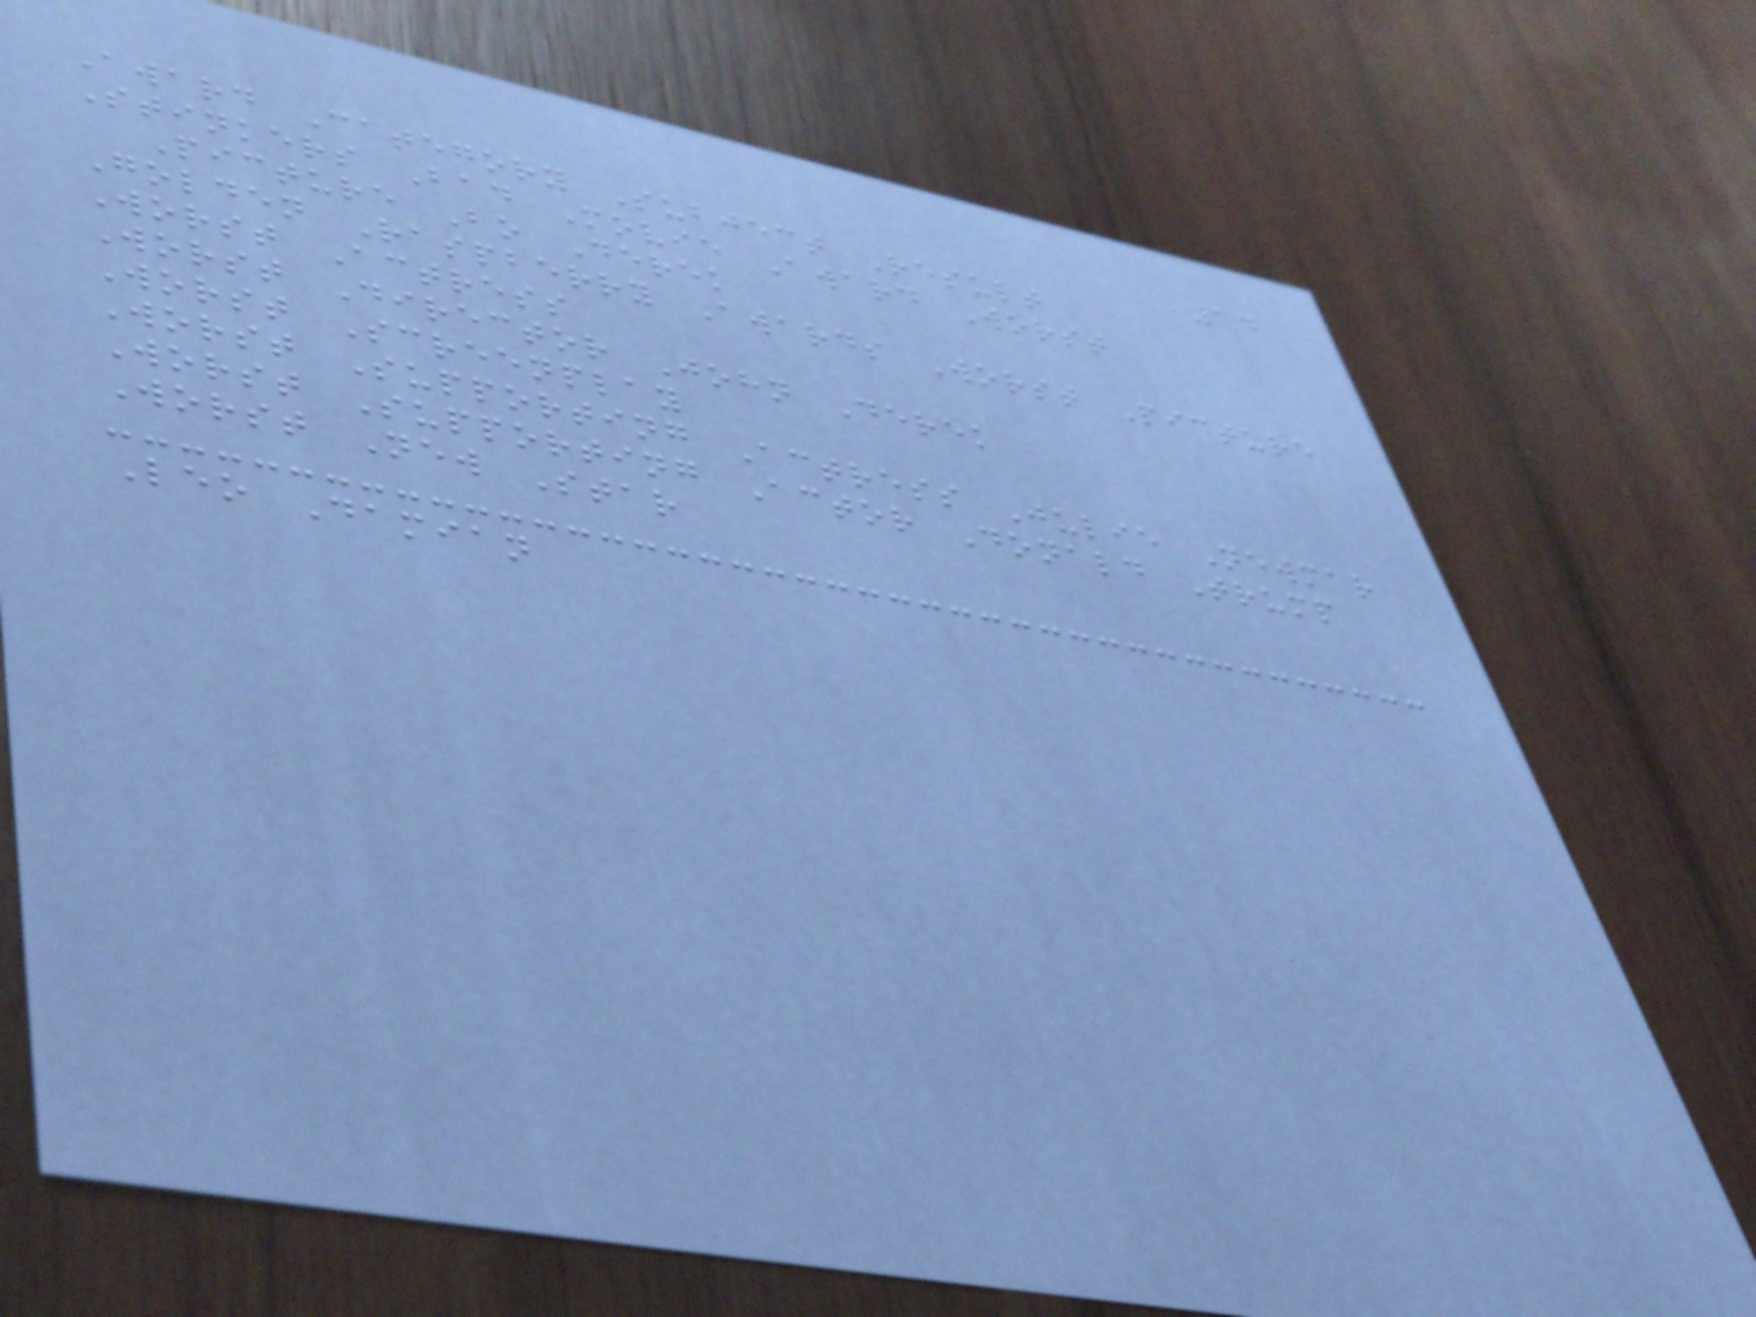14
Award Category Subject Result
Stinkers Bad Movie Award Worst
Picture Bo Derek
Golden Raspberry Awards Worst Picture
Worst Actress
Worst Director John Derek
Worst Screenplay
Worst Supporting Actress Julie Newmar
Worst Supporting Actor Donald Trump
Worst New Star
Leo Damian
